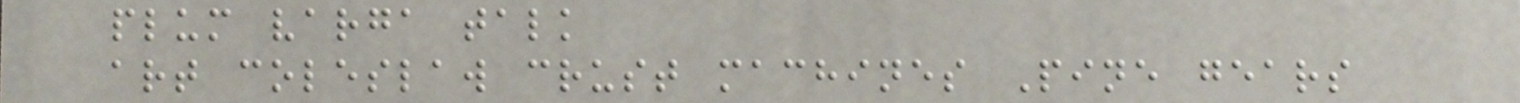plum varga talk
art coleslaw crust machines Pine gears
